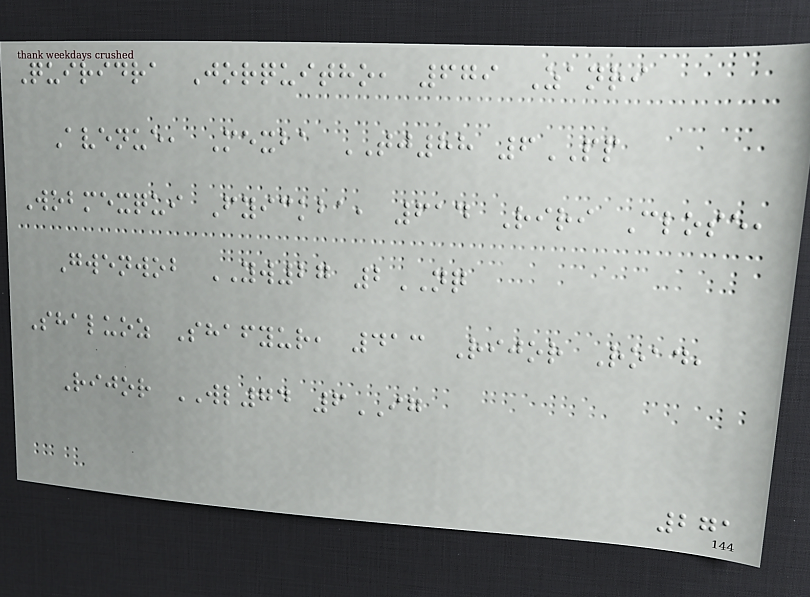Quiridra Jorquitho, 679 Zanri
Avenue, Mexba TJ88 6PP
Wobmexqui Fyickba, 614 Riri Close,
Gwenwob YW27 2NQ
Shaluoz Shafyur, 413 Rijor Road,
Rijor WL74 6IG
271
